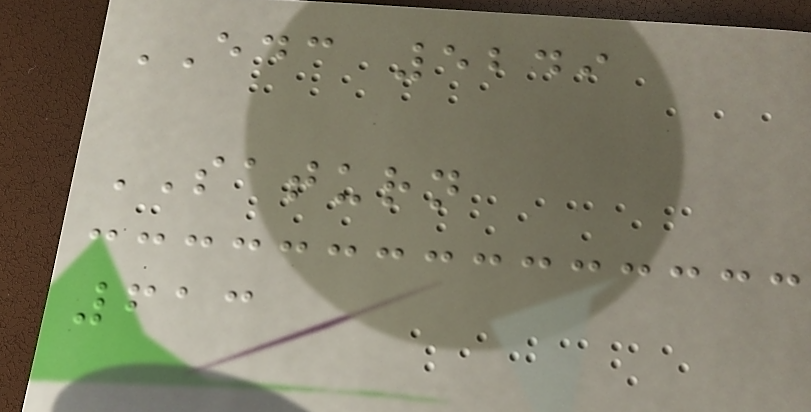EDC 5249
SATURN
613
